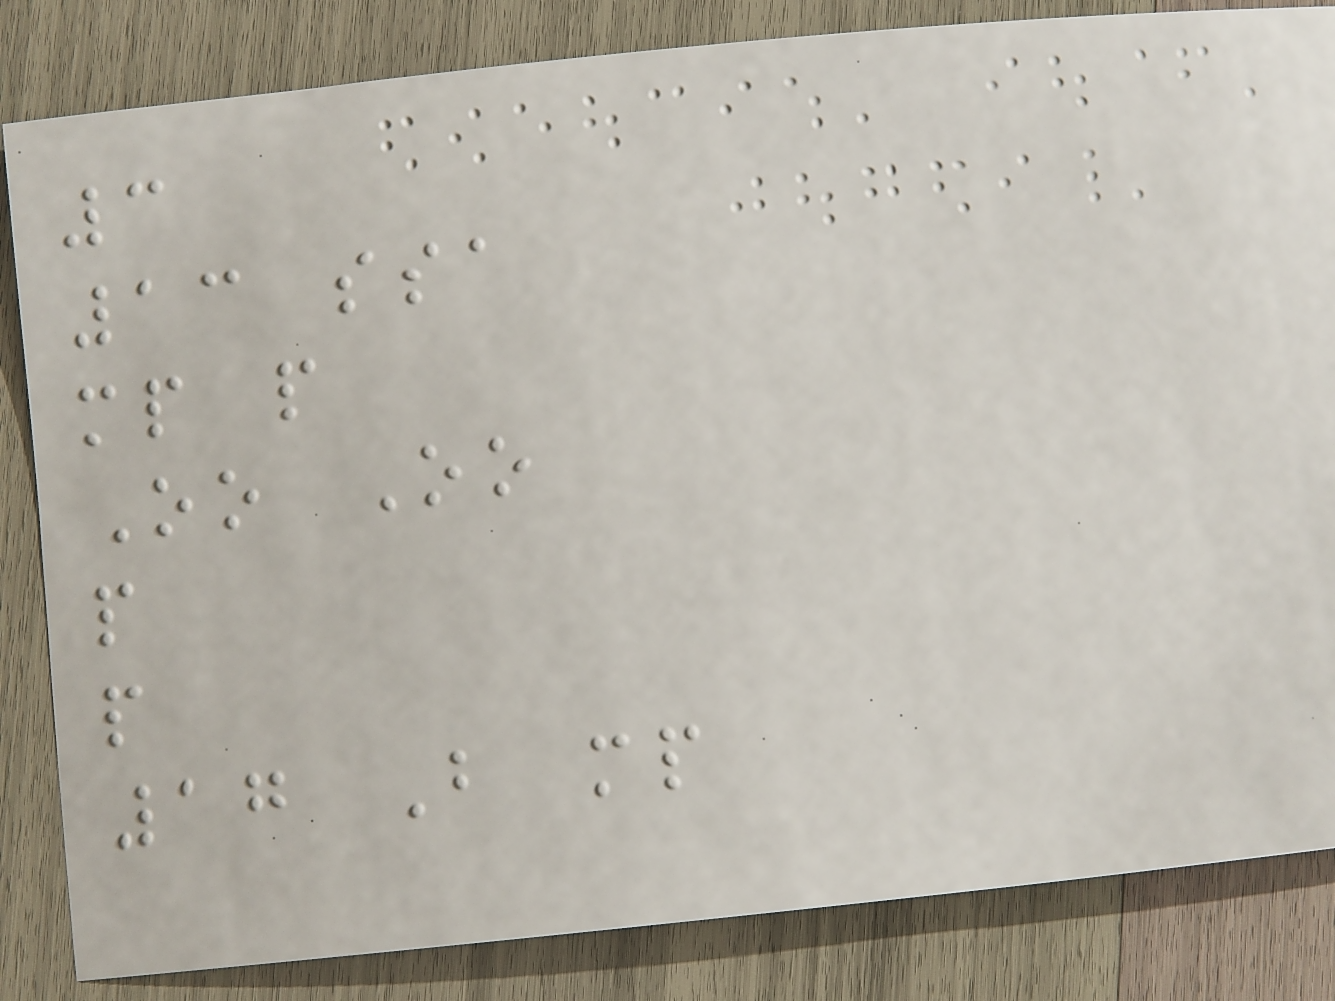3
13 ssa
mp p
Oo Oo
p
p
17 B mp
